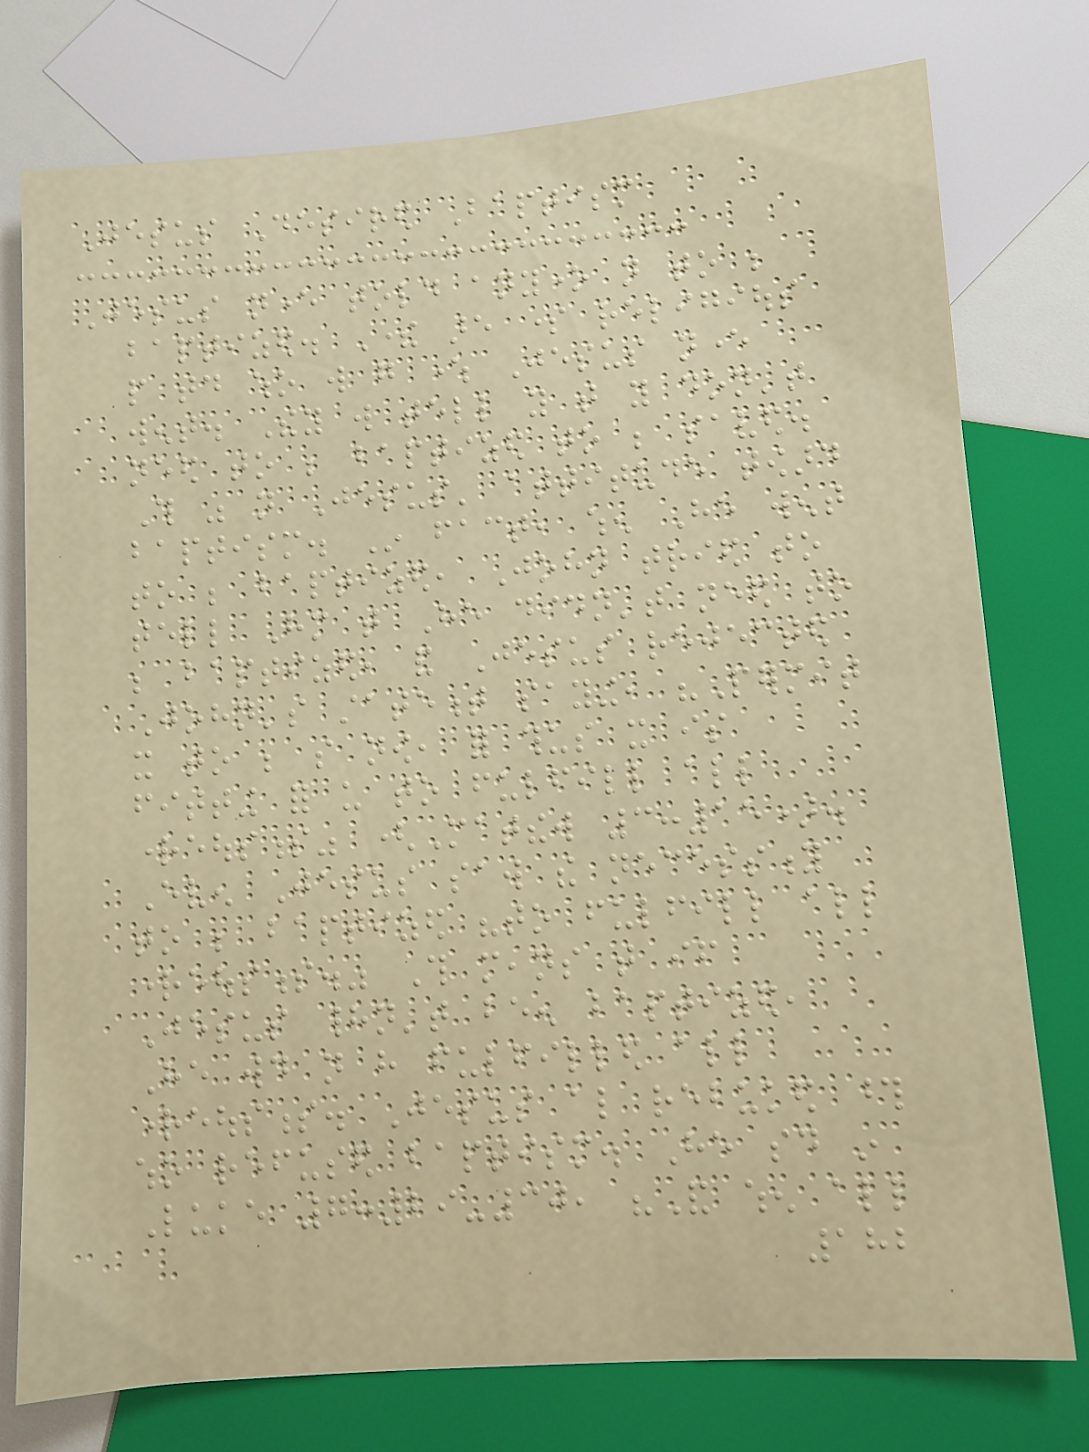Jesus Desired Baptism
Jesus never told anyone not to be
baptized. There are some religious
people today who will go where Jesus never
went. They will tell you that you don't
need to be baptized to be saved.
This was not Jesus' attitude toward
baptism. In fact, when He went
to be baptized, John tried to
tell Him that He didn't need to
be baptized, and Jesus rejected
John's statement saying, "Permit
it to be so now, for thus it is
fitting for us to fulfill all
righteousness" (Matthew 3:15).
Even Jesus saw the necessity
to be baptized "to fulfill all
righteousness." This means that if
Jesus hadn't been baptized,
He would not have fulfilled all
righteousness. Jesus also rebuked those
who refused baptism. He said in
Luke 7:29-30, "And when all
182
